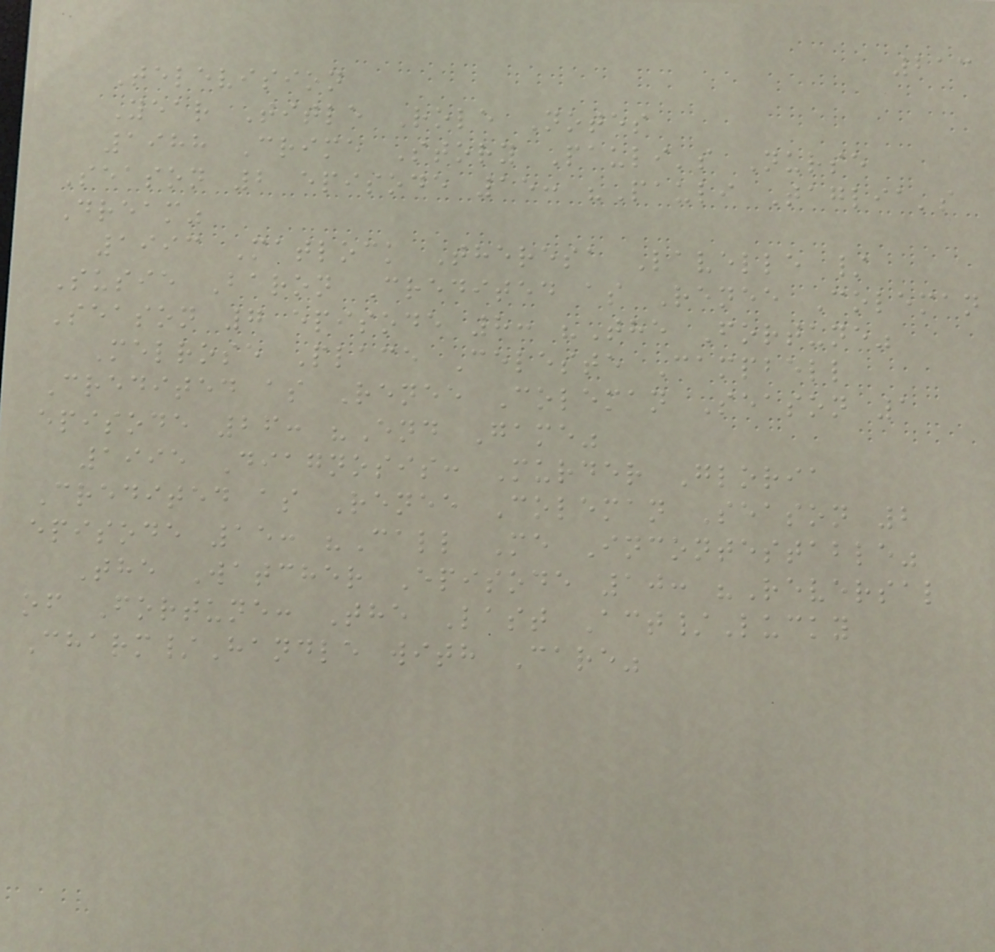213
Television
Year Title Role Notes
1988 Crime Story Pauli's Nurse
Season 2 episode 15: "Pauli Taglia's
Dream"
1993 Matlock Theresa Lavelle /
Susie Baron Credited as Renee Coleman
Season 7 episode 8: "The Fortune"
Melrose Place Celeste Campbell
Credited as Renee Coleman Season 1
episode 26: "End Game"
1995 Diagnosis: Murder Gloria
Credited as Renee Coleman Season 2
episode 15: "Call Me Incontestable"
The Watcher Episode 10: "Reversal
of Fortune: The Last Act/Lucky
Charm/Handle with Care"
